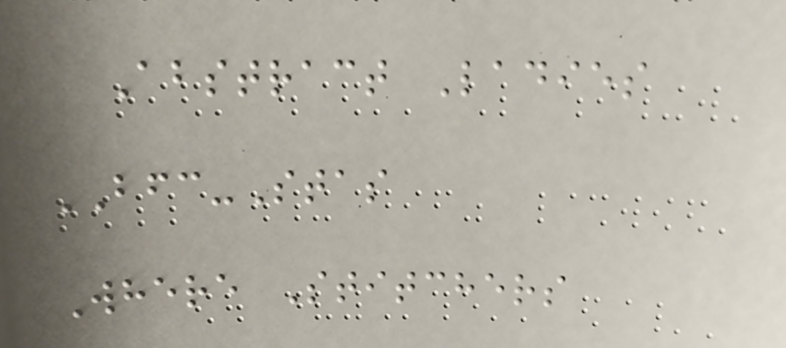Abstract Ladies
BFC-Stas
Where Stitchers
